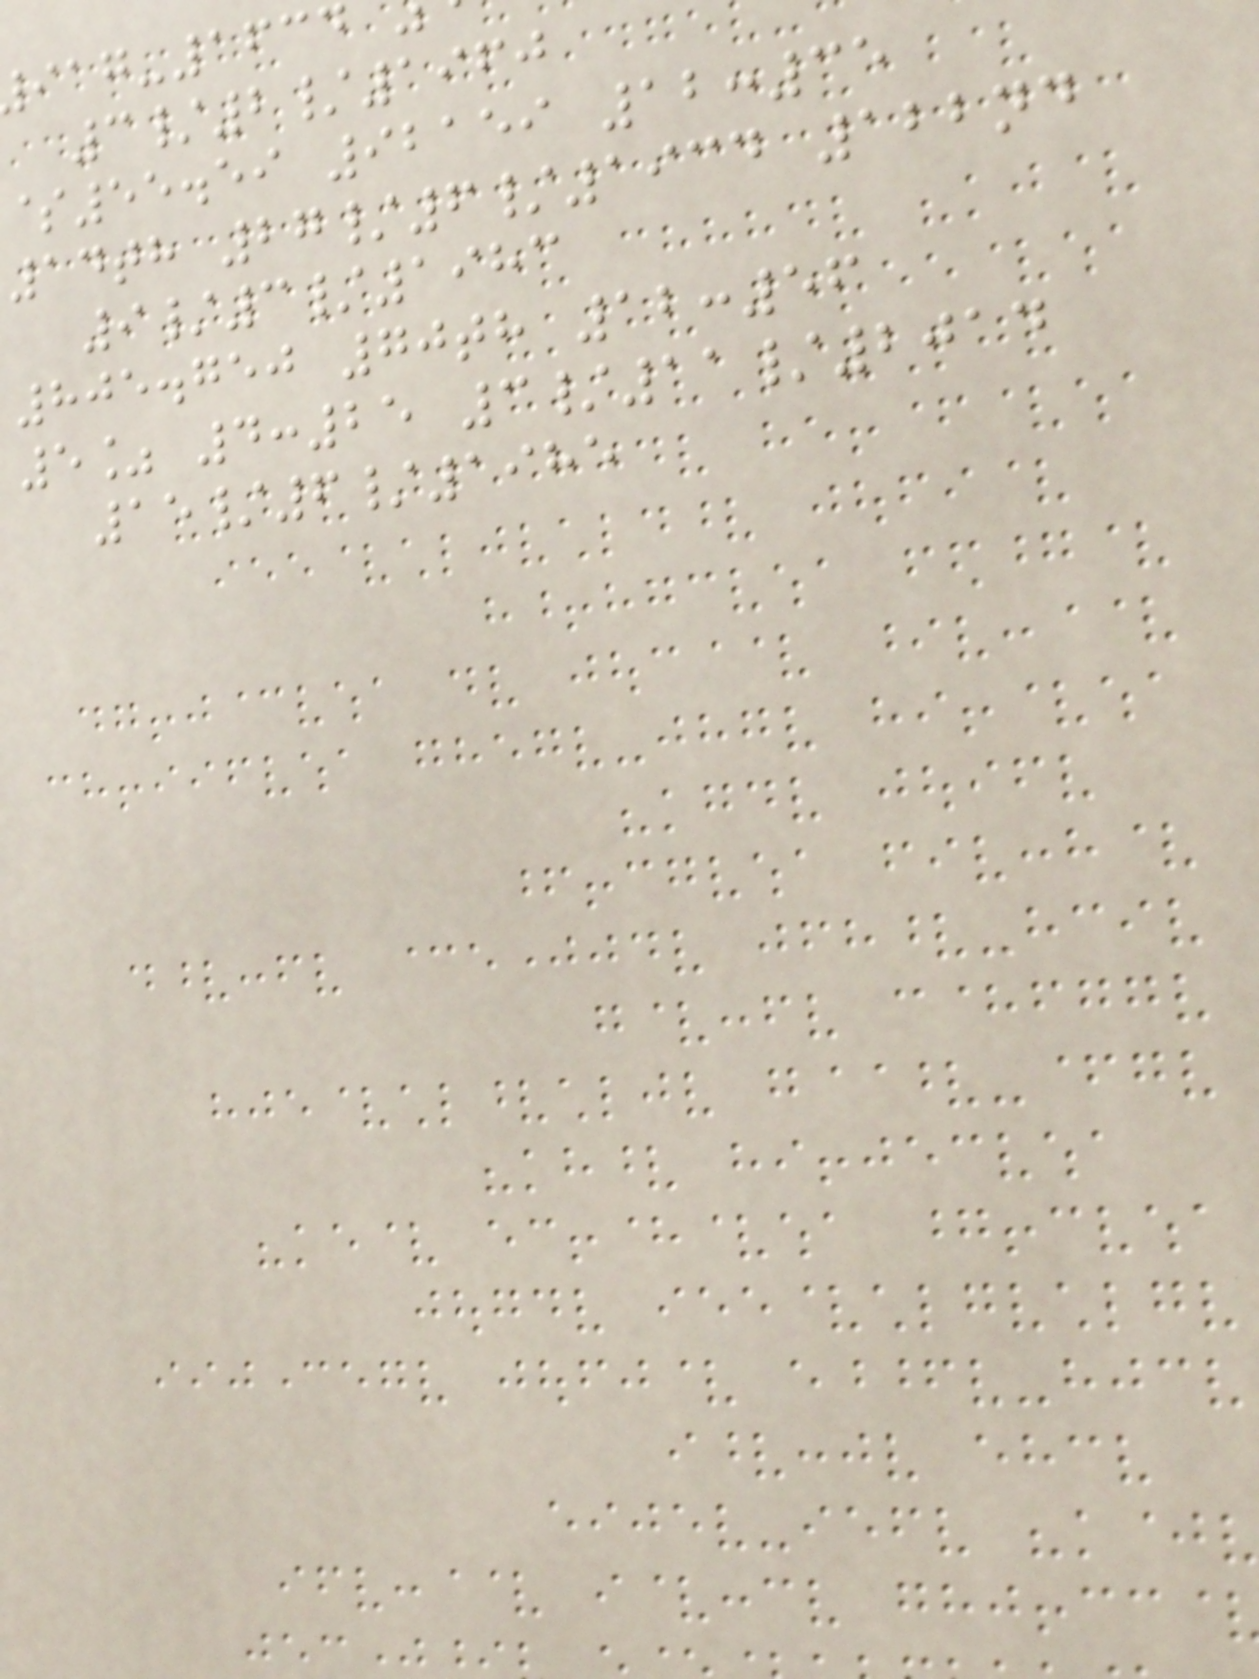-1634
3/2/1960
$55.59 92159 12:35
14th 27/6/1934 122nd
9/3/1983
805.750 70th 12:56
5% 4:25 3/11/2014
15/6/1985
